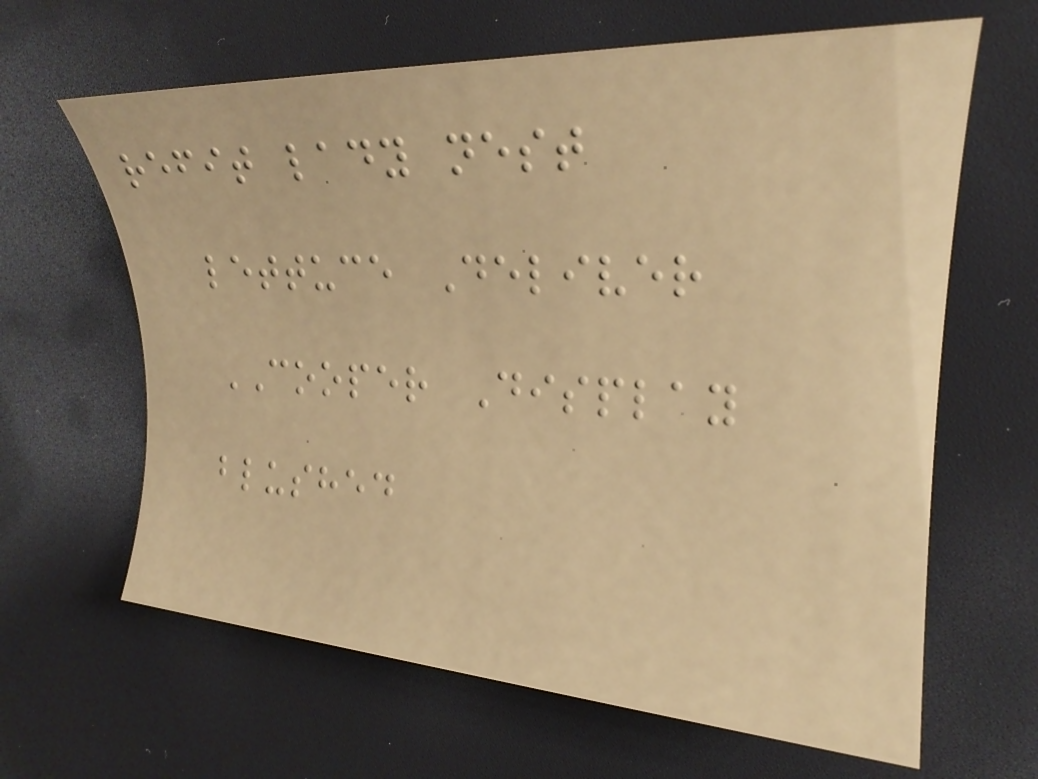refit lady nest
lettuce Deliver
COOPER Display
blushed
